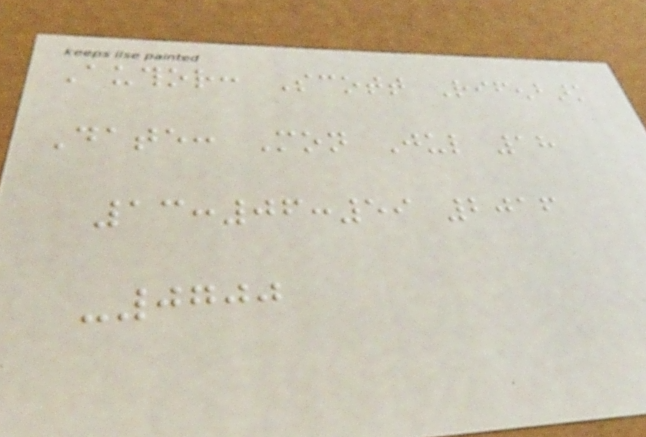Author: Scott Rifenbark
Date: Mon Jul 18
13:06:59 2016
-0700
